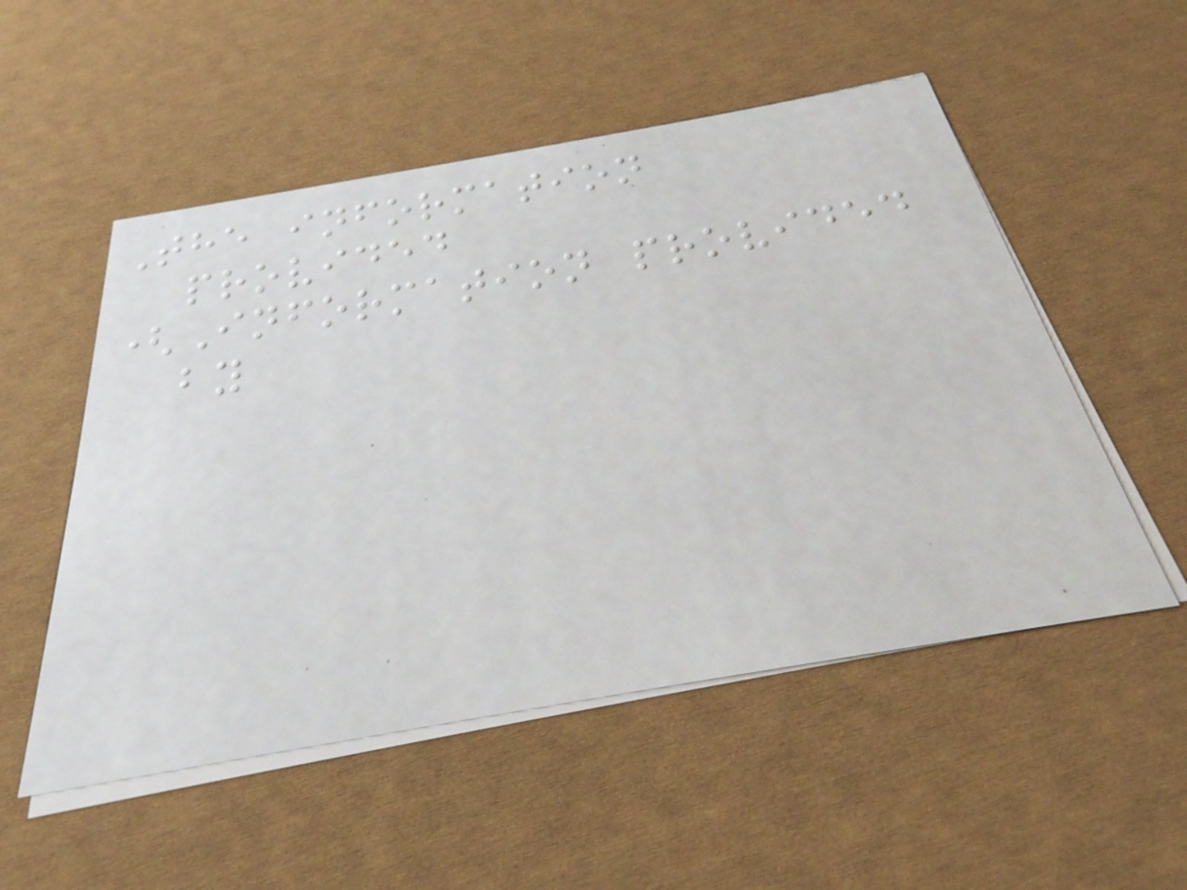The information
provided
(Information provided
by
